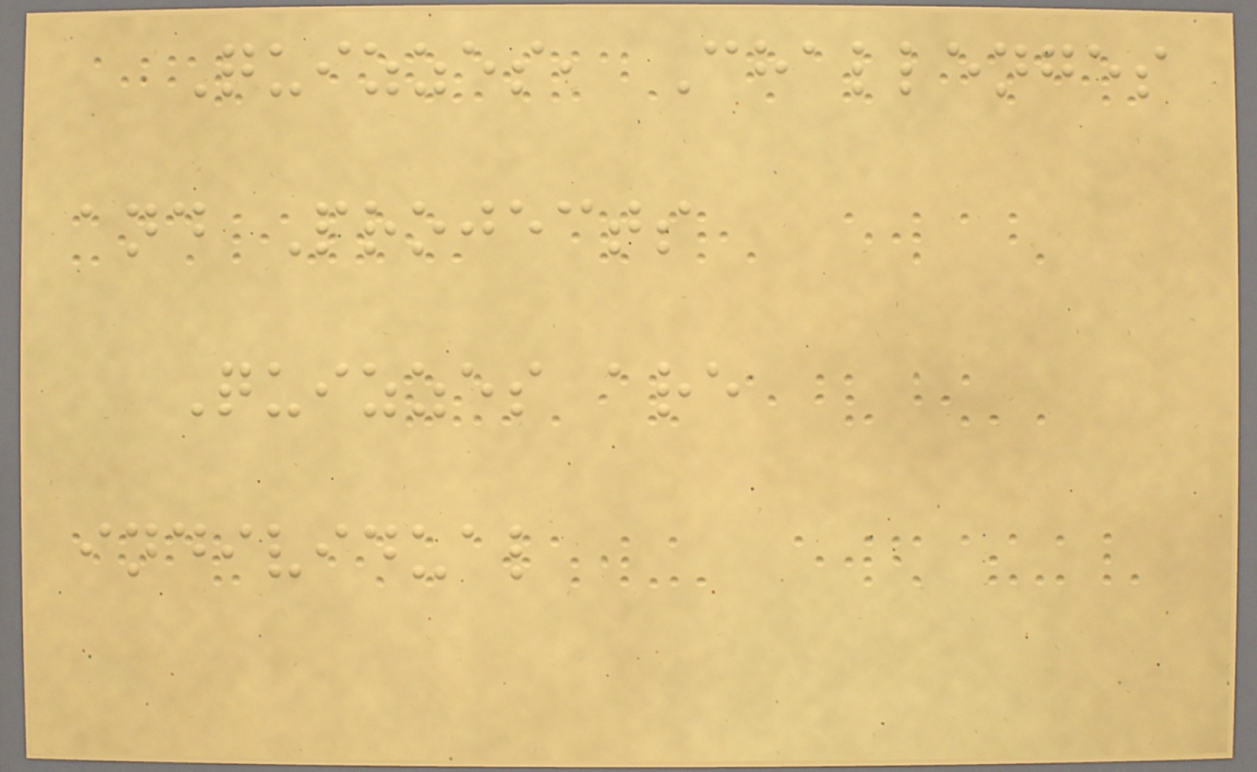Quizzes, Challenges
and Projects
Quizzes are
individual
